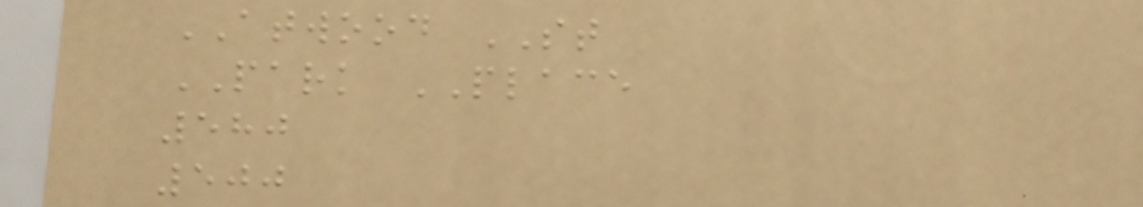ATWOOD ST
PARK PLACE
580
500
